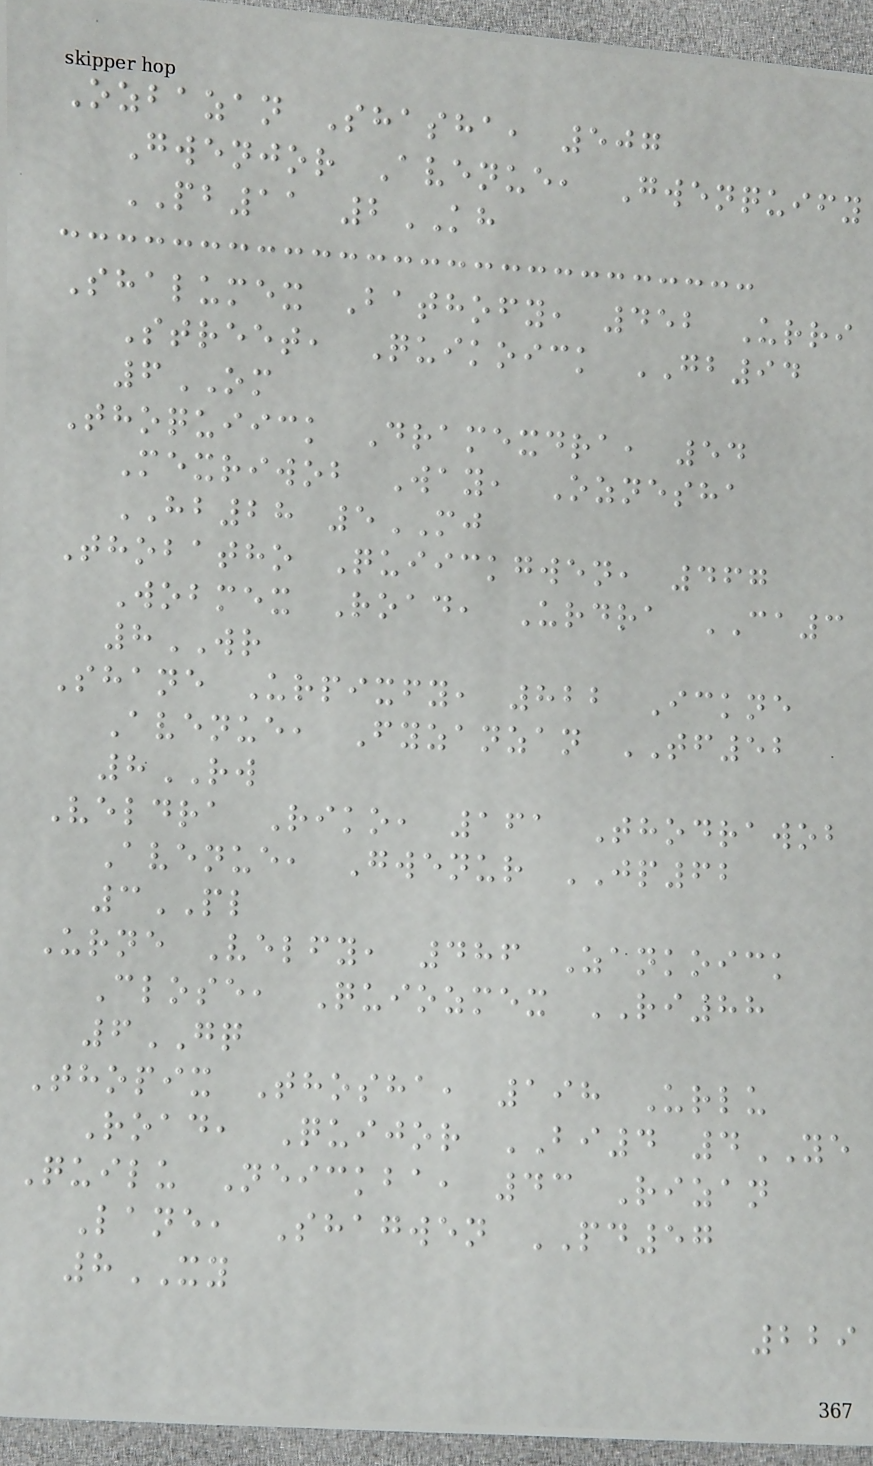Ozbazan Shasha, 507
Gwenjor Avenue, Gwenquify
PB11 2KH
Shalumex Bathofy, 452 Urri
Street, Quikoick GB94
6OM
Thoquiick Dramexdra, 54
Mexriwob Way, Oznesha
HB28 5MJ
Thobatho Quiickgwen, 467
Wobmex Road, Urdra CA3
8WR
Shane Urpixfy, 822 Ickne
Avenue, Fyzanzan TF52
8RW
Veldra Riko, 161 Thodrawob
Avenue, Gwenur JP62
3PL
Urne Velfy, 486 Zankoick
Close, Quiozmex RI88
6GQ
Thopix Thosha, 198 Urlu
Road, Quijor BI4 4YE
Quilu Neickba, 43 Rizan
Lane, Shagwen PD57
8XY
229
